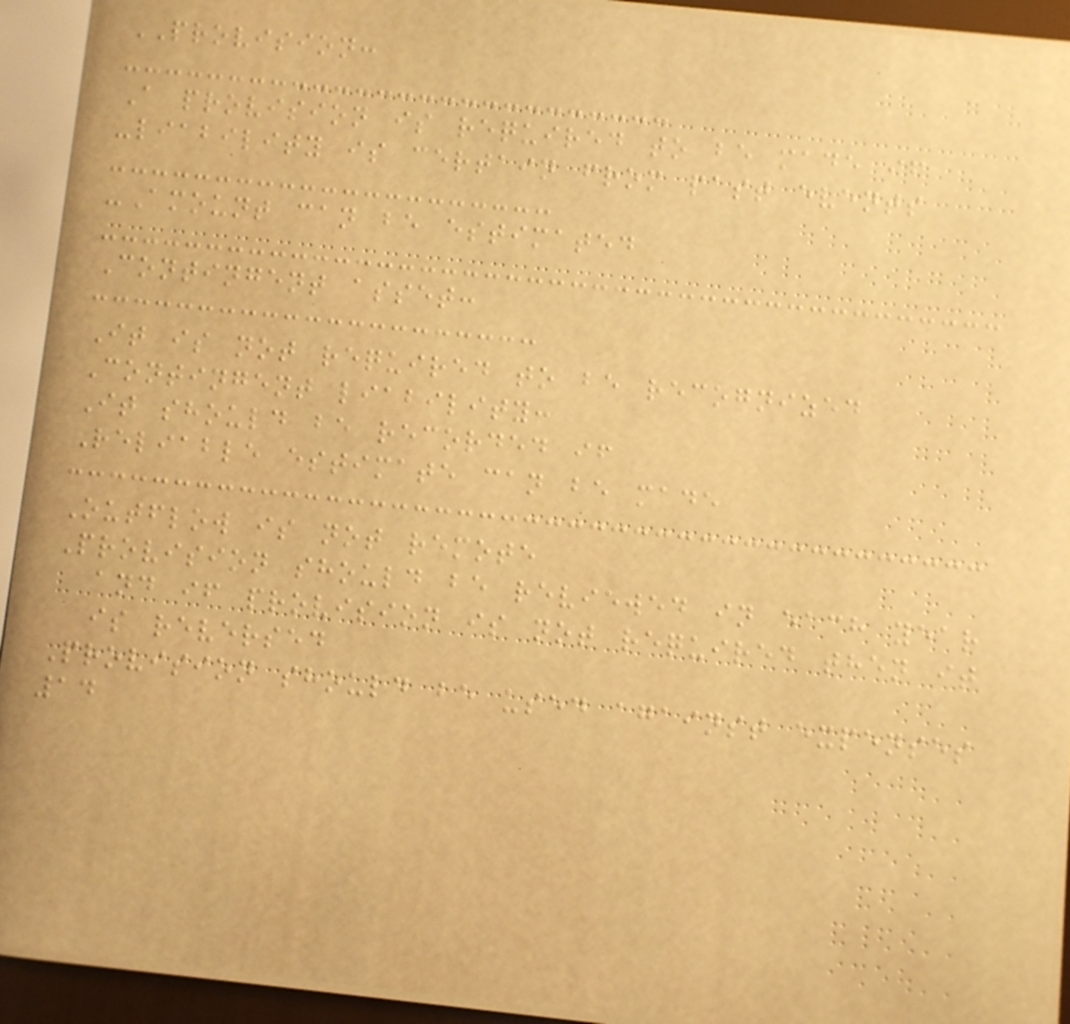PROVISION:
A provision is required to be made if
-liability is certain from past events
-Amount can be estimated
Contingent asset:
It is not required to be recognized
Contingent liability:
It should be recorded if
Reliable estimate can be made
Outflow is not remote
Provision should be reviewed in each year
and if provision is not required then it
is reversed
Provision should be used against expenses
14
